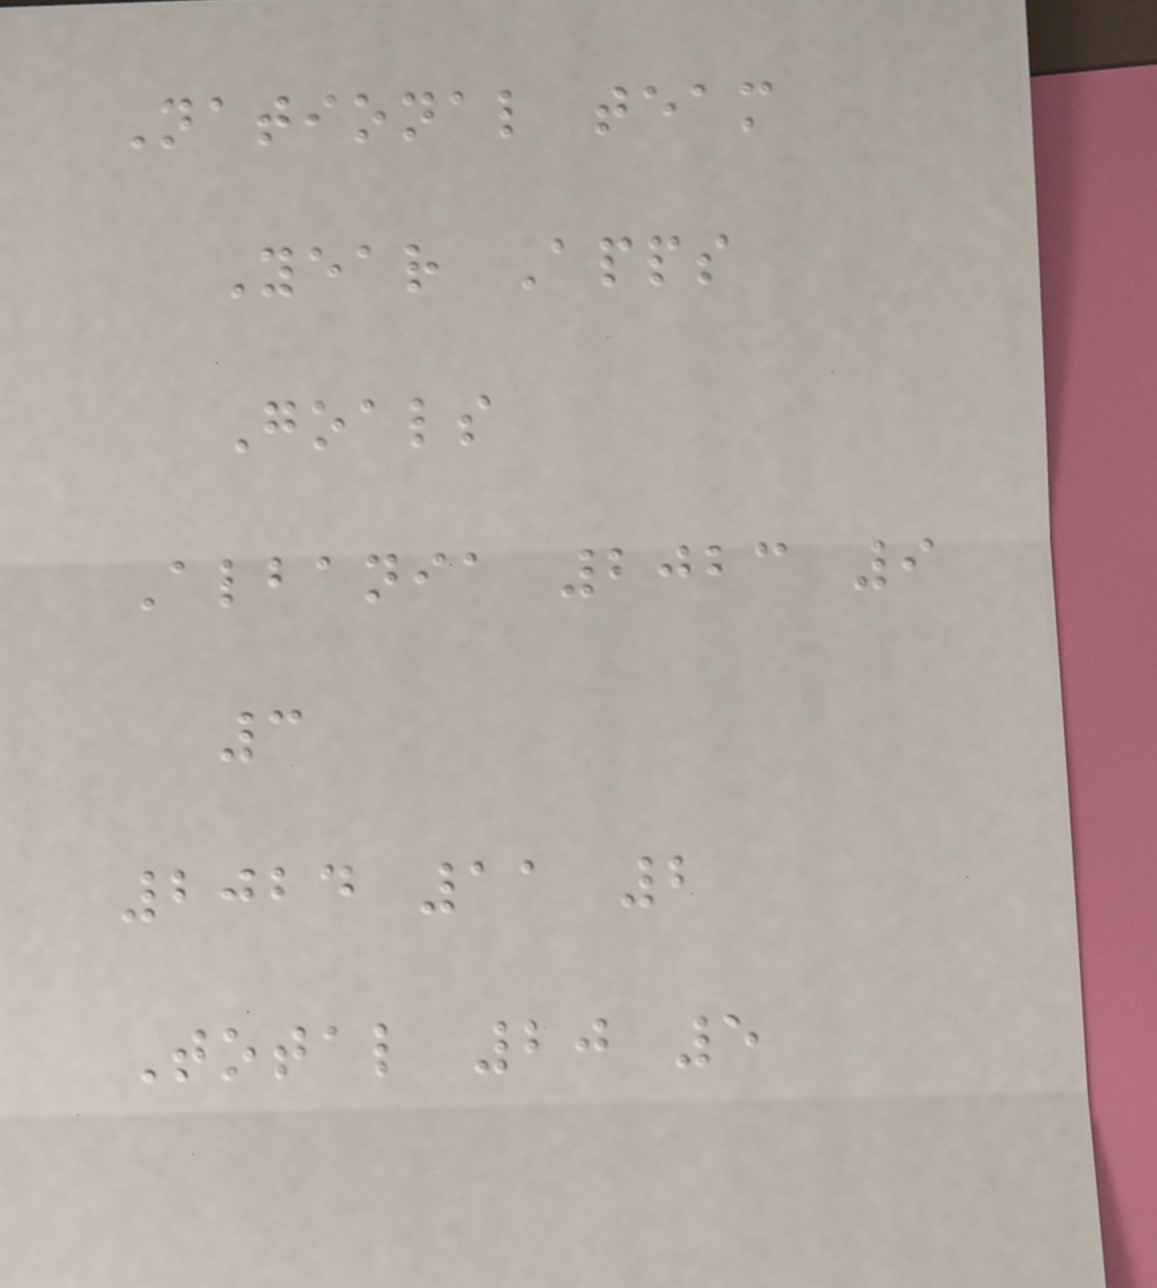National team
Year Apps
Goals
Albania 2023 9
3
2024 11 2
Total 20 5
